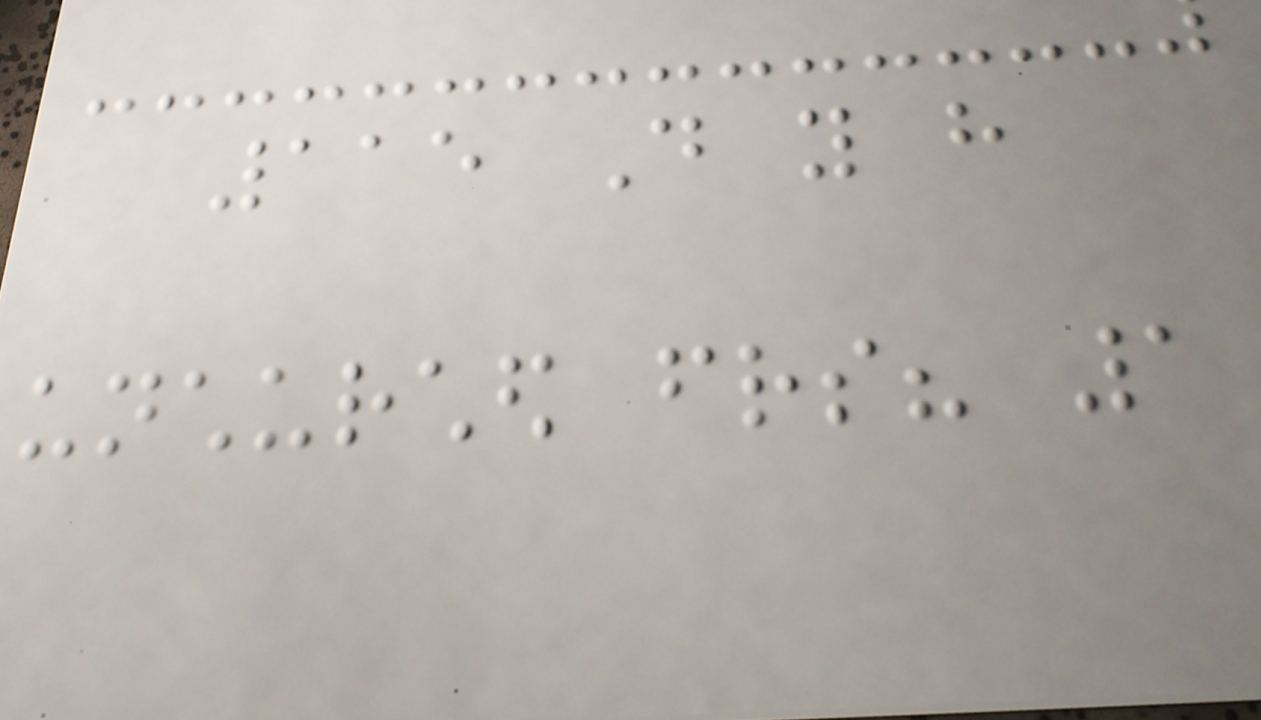115 Do you have
unchurched friends? 1
